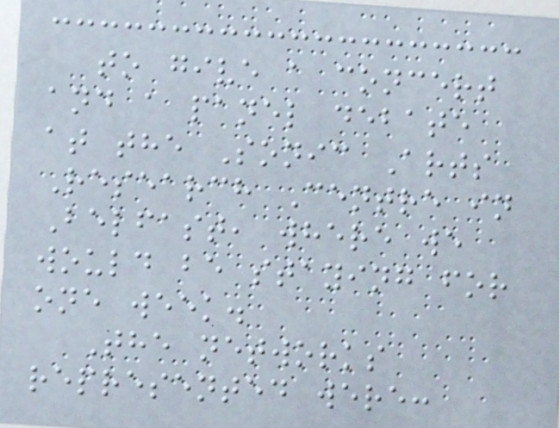to give a concert
and a panel debate
at the Sonic Arts
Research Centre in
Belfast, where we
would be staying for
one week.
The networks
represented were:
